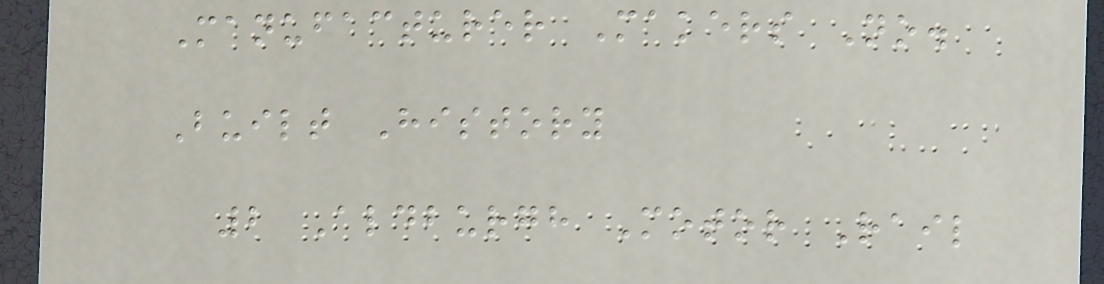Manufacturer Makers No.
Built History
2 Aldburgh Motor Rail
